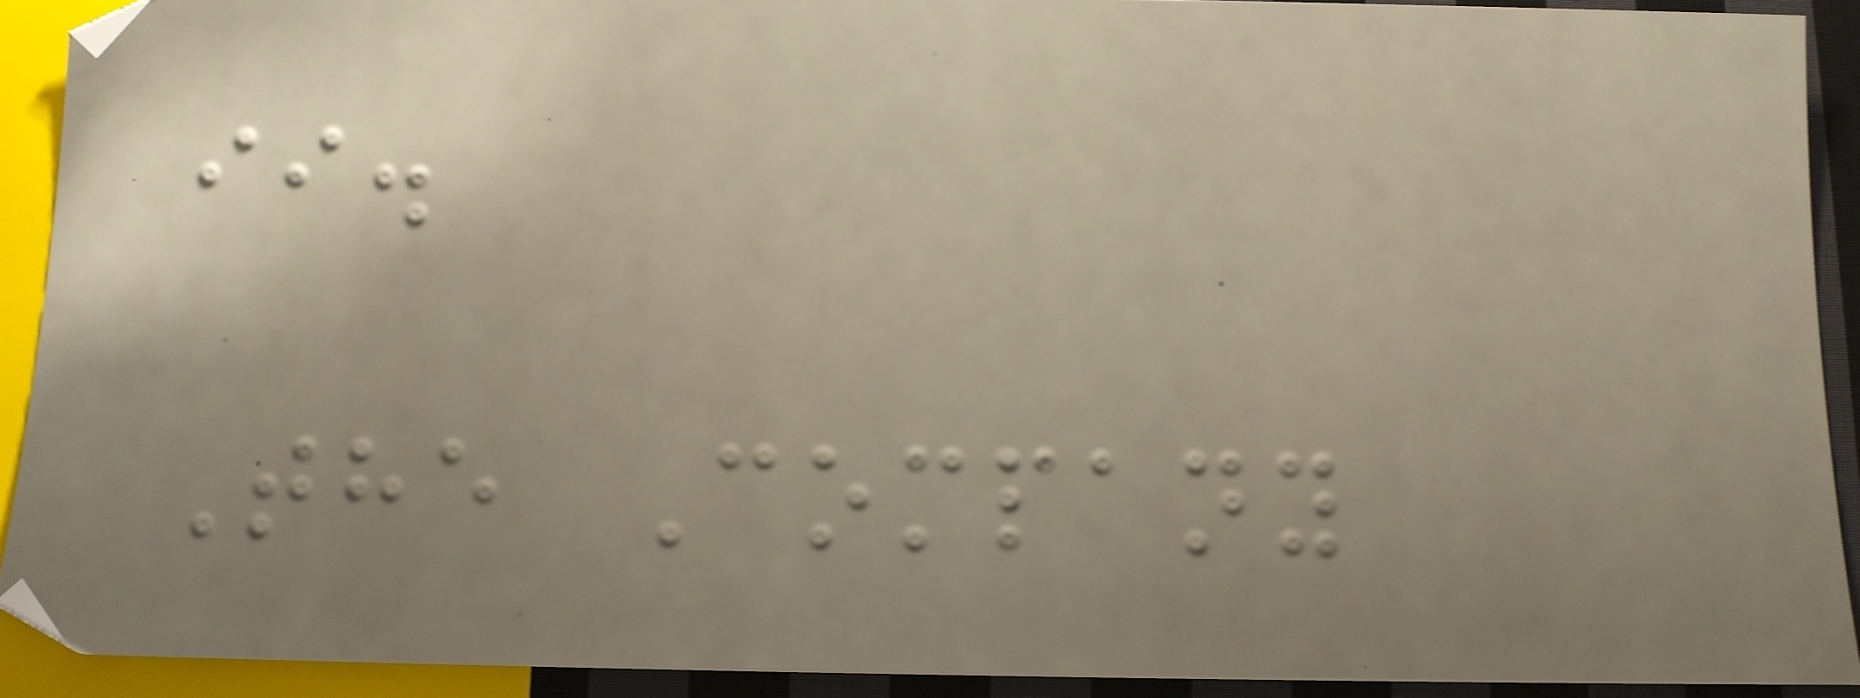ii.
The Company
